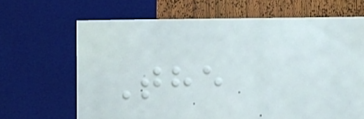The
